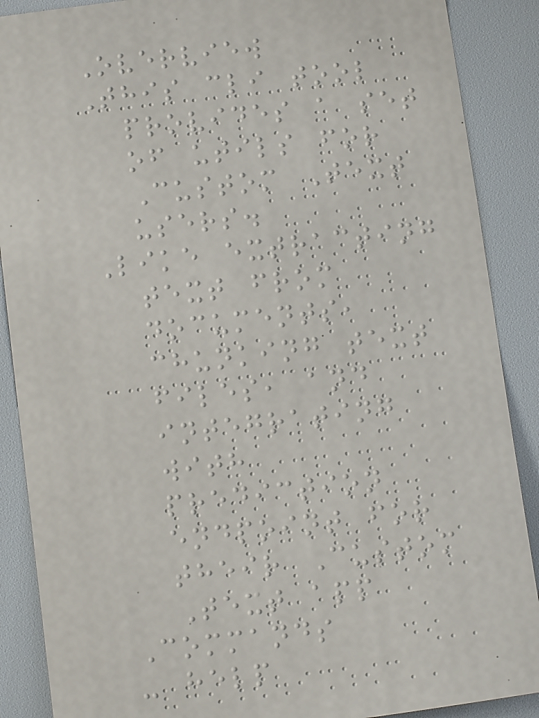Overview
This cli tool
provides a set
of utils for
Custom Text
users.
Like extracting
text from
documents,
chunking text
files, and
integrating
with
prediction
endpoint for
their Custom
Text app
Commands
- help
